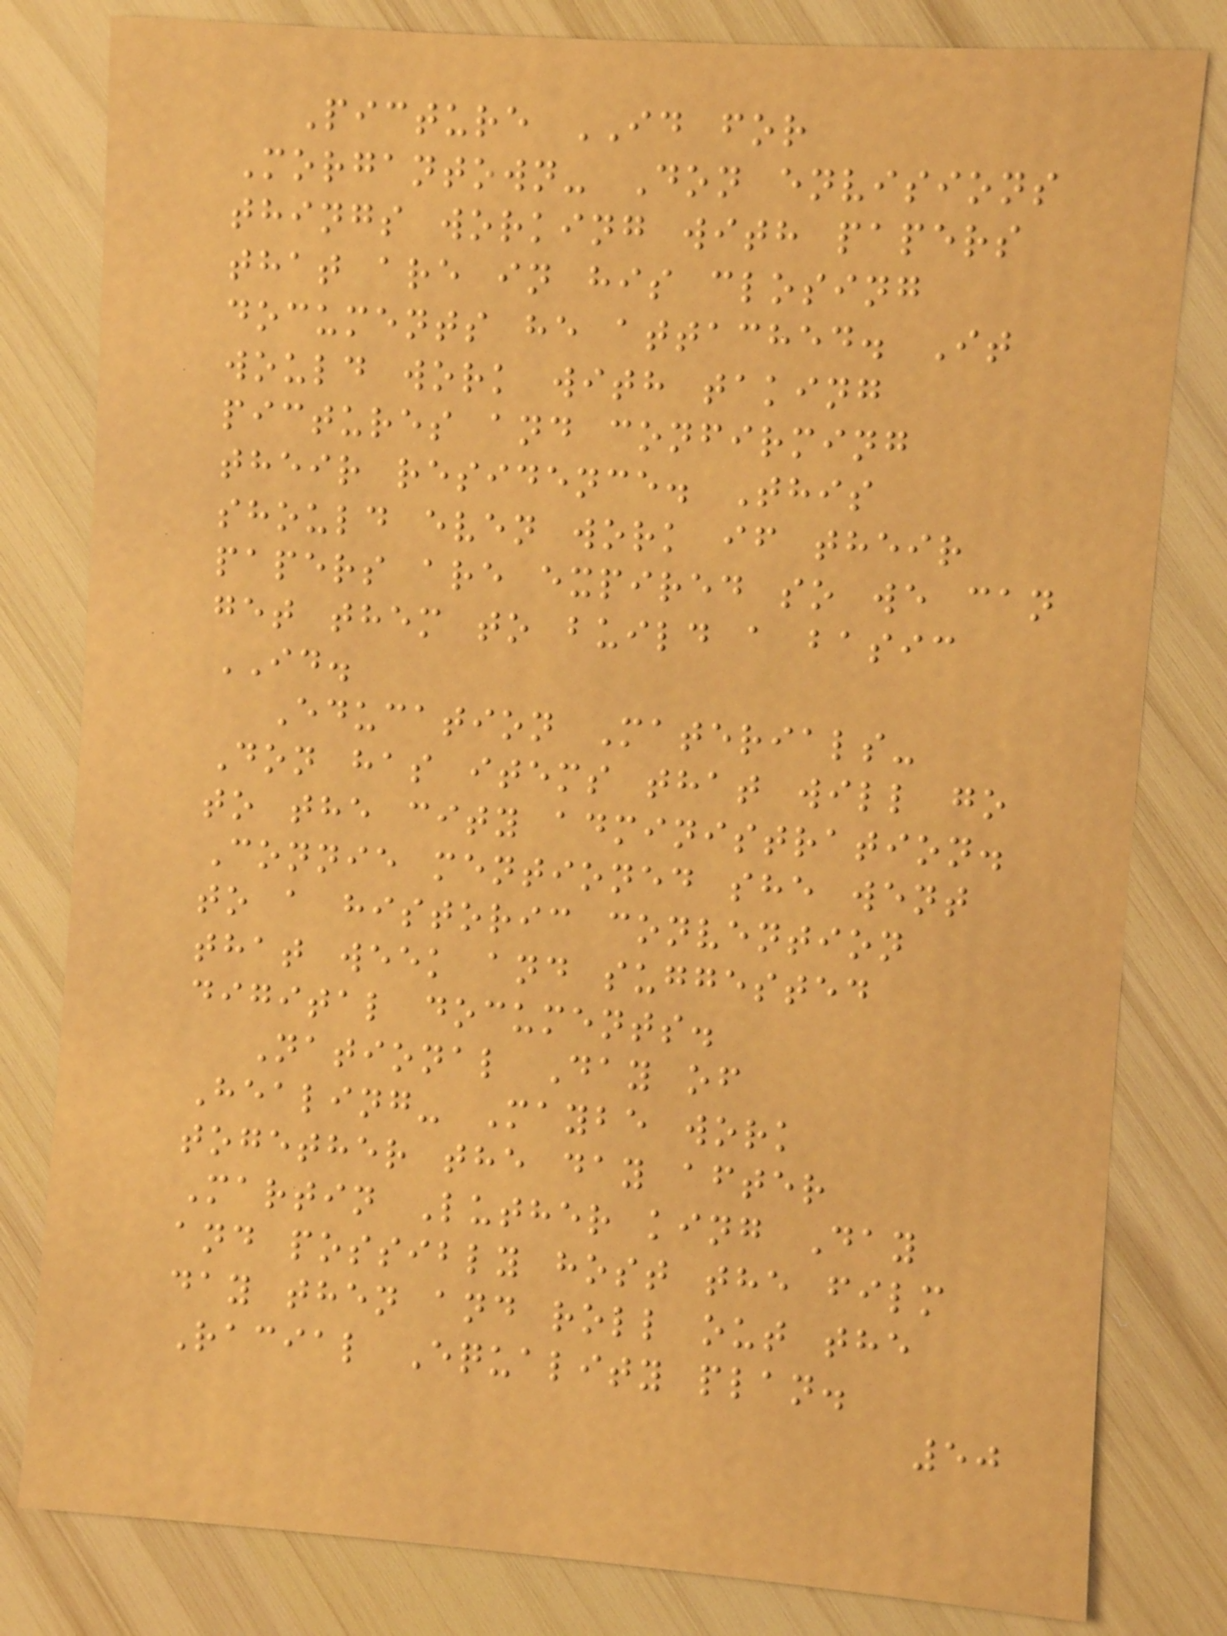Picture ID for
Morgantown- Don envisions
things working with papers
that are in his closing
documents he attached. It
would work with taking
pictures and confirming
their residence. This
should even work if their
papers are expired so we can
get them to build a basic
ID.
Education Materials-
Don has items that will go
to the city administration.
Connie mentioned she went
to a historic convention
that week and suggested
digital documents.
National Day of
Healing- Maybe work
together the day after
Martin Luther king Day
and possibly host the film
day then and roll out the
Racial Equality plan.
50
